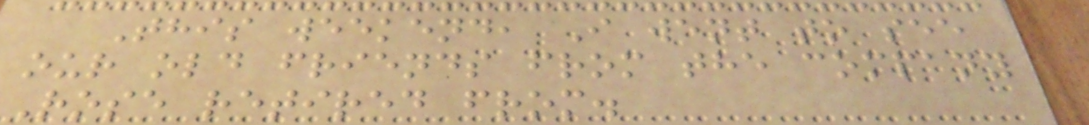This weekend, I went to see
our old friends from the company
Rose retired from.
